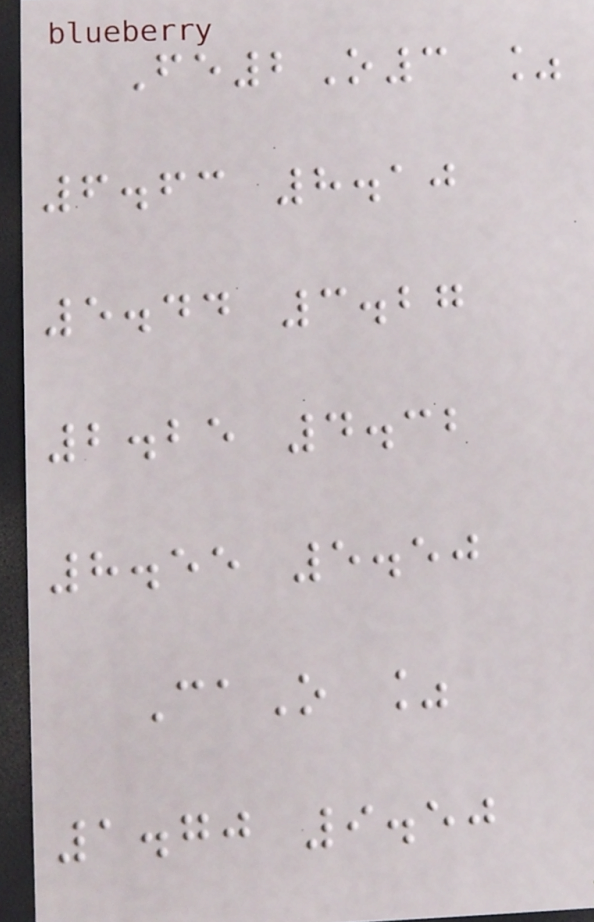Fe2O3 %
6.63 8.10
5.44 3.27
2.25 4.32
8.55 5.50
CaO %
1.70 9.50
